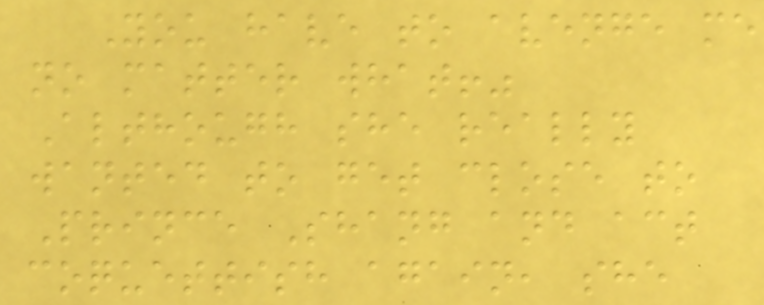You have to avenge me
no matter what!"
Although she really
wanted to get close to
Prince Shang and act
coquettish again, she
